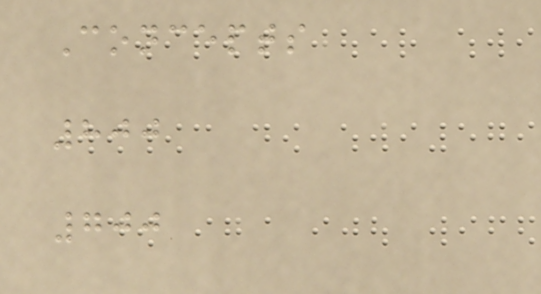Concepts
800
700
